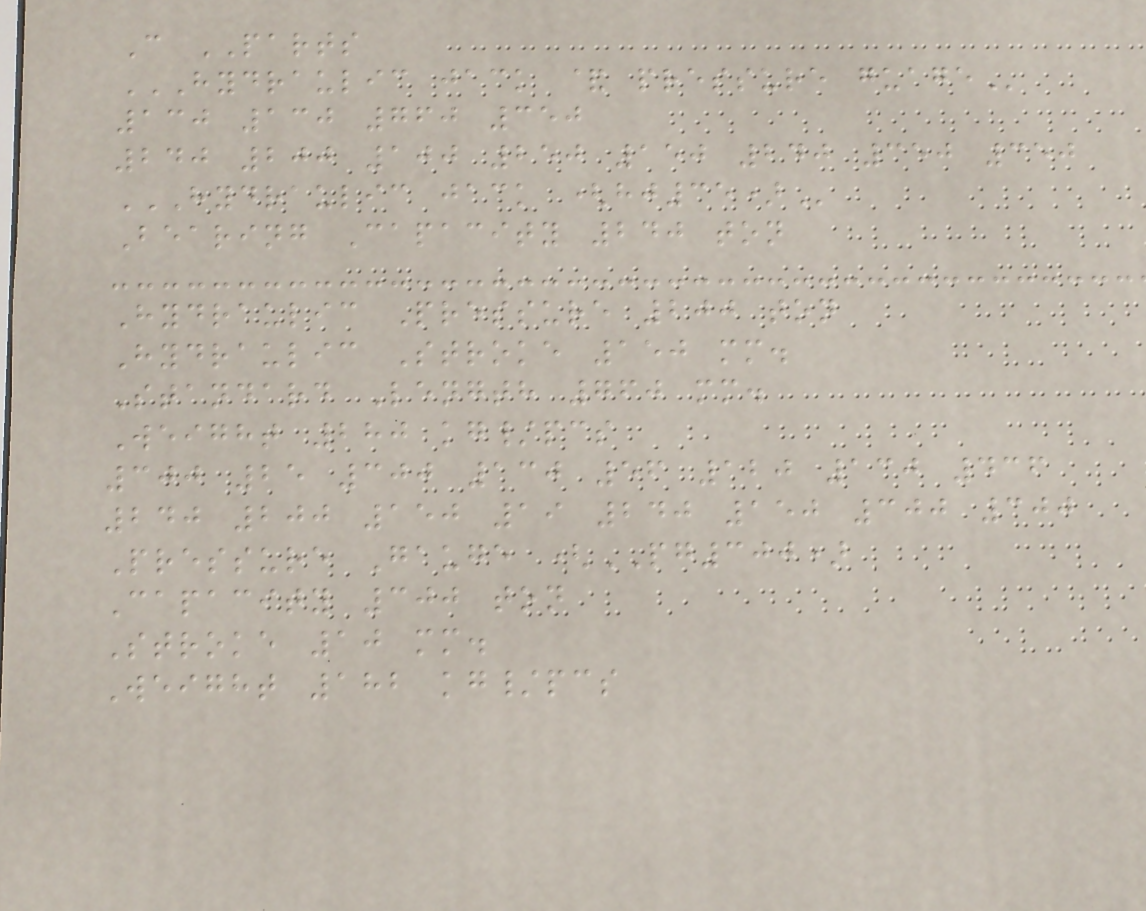C PARTS
HYDRAULIC JACK & PRESSURE GUAGE
130 130 760 350
240 200 100 250 150 240 350 350
HYDRAULIC JACK (HJ35)
Bearing Capacity 240 ton
Hydraulic Pressure 200 ton
Hydraulic Stroke 150 mm.
Standard Length 760 mm.
Weight 280 kg/pcs
300 25 300 130 56 120 130 436
240 200 150 19 240 150 300 300
Pressure Gauge (PG300)
Capacity 300 ton
Stroke 10 mm.
Weight 182 kg/pcs
